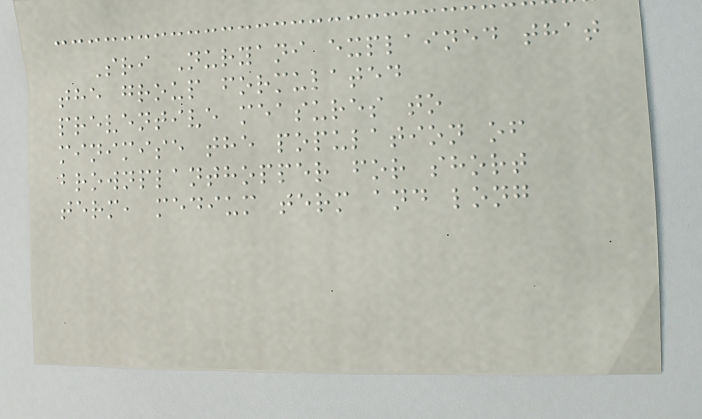Sri Nuryani explained that
the group formulated
preventive measures to
minimise the population of
brownplanthopper for short
term, medium term and long
